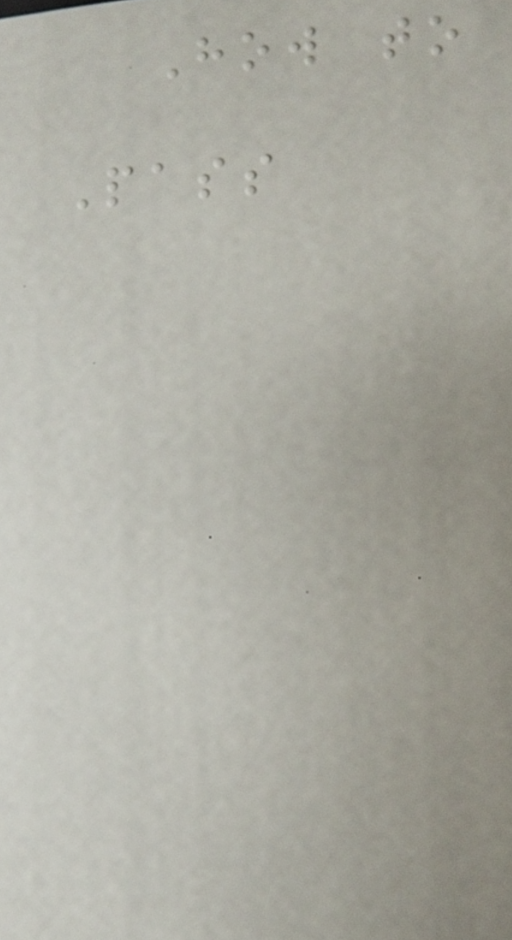How to
Pass
